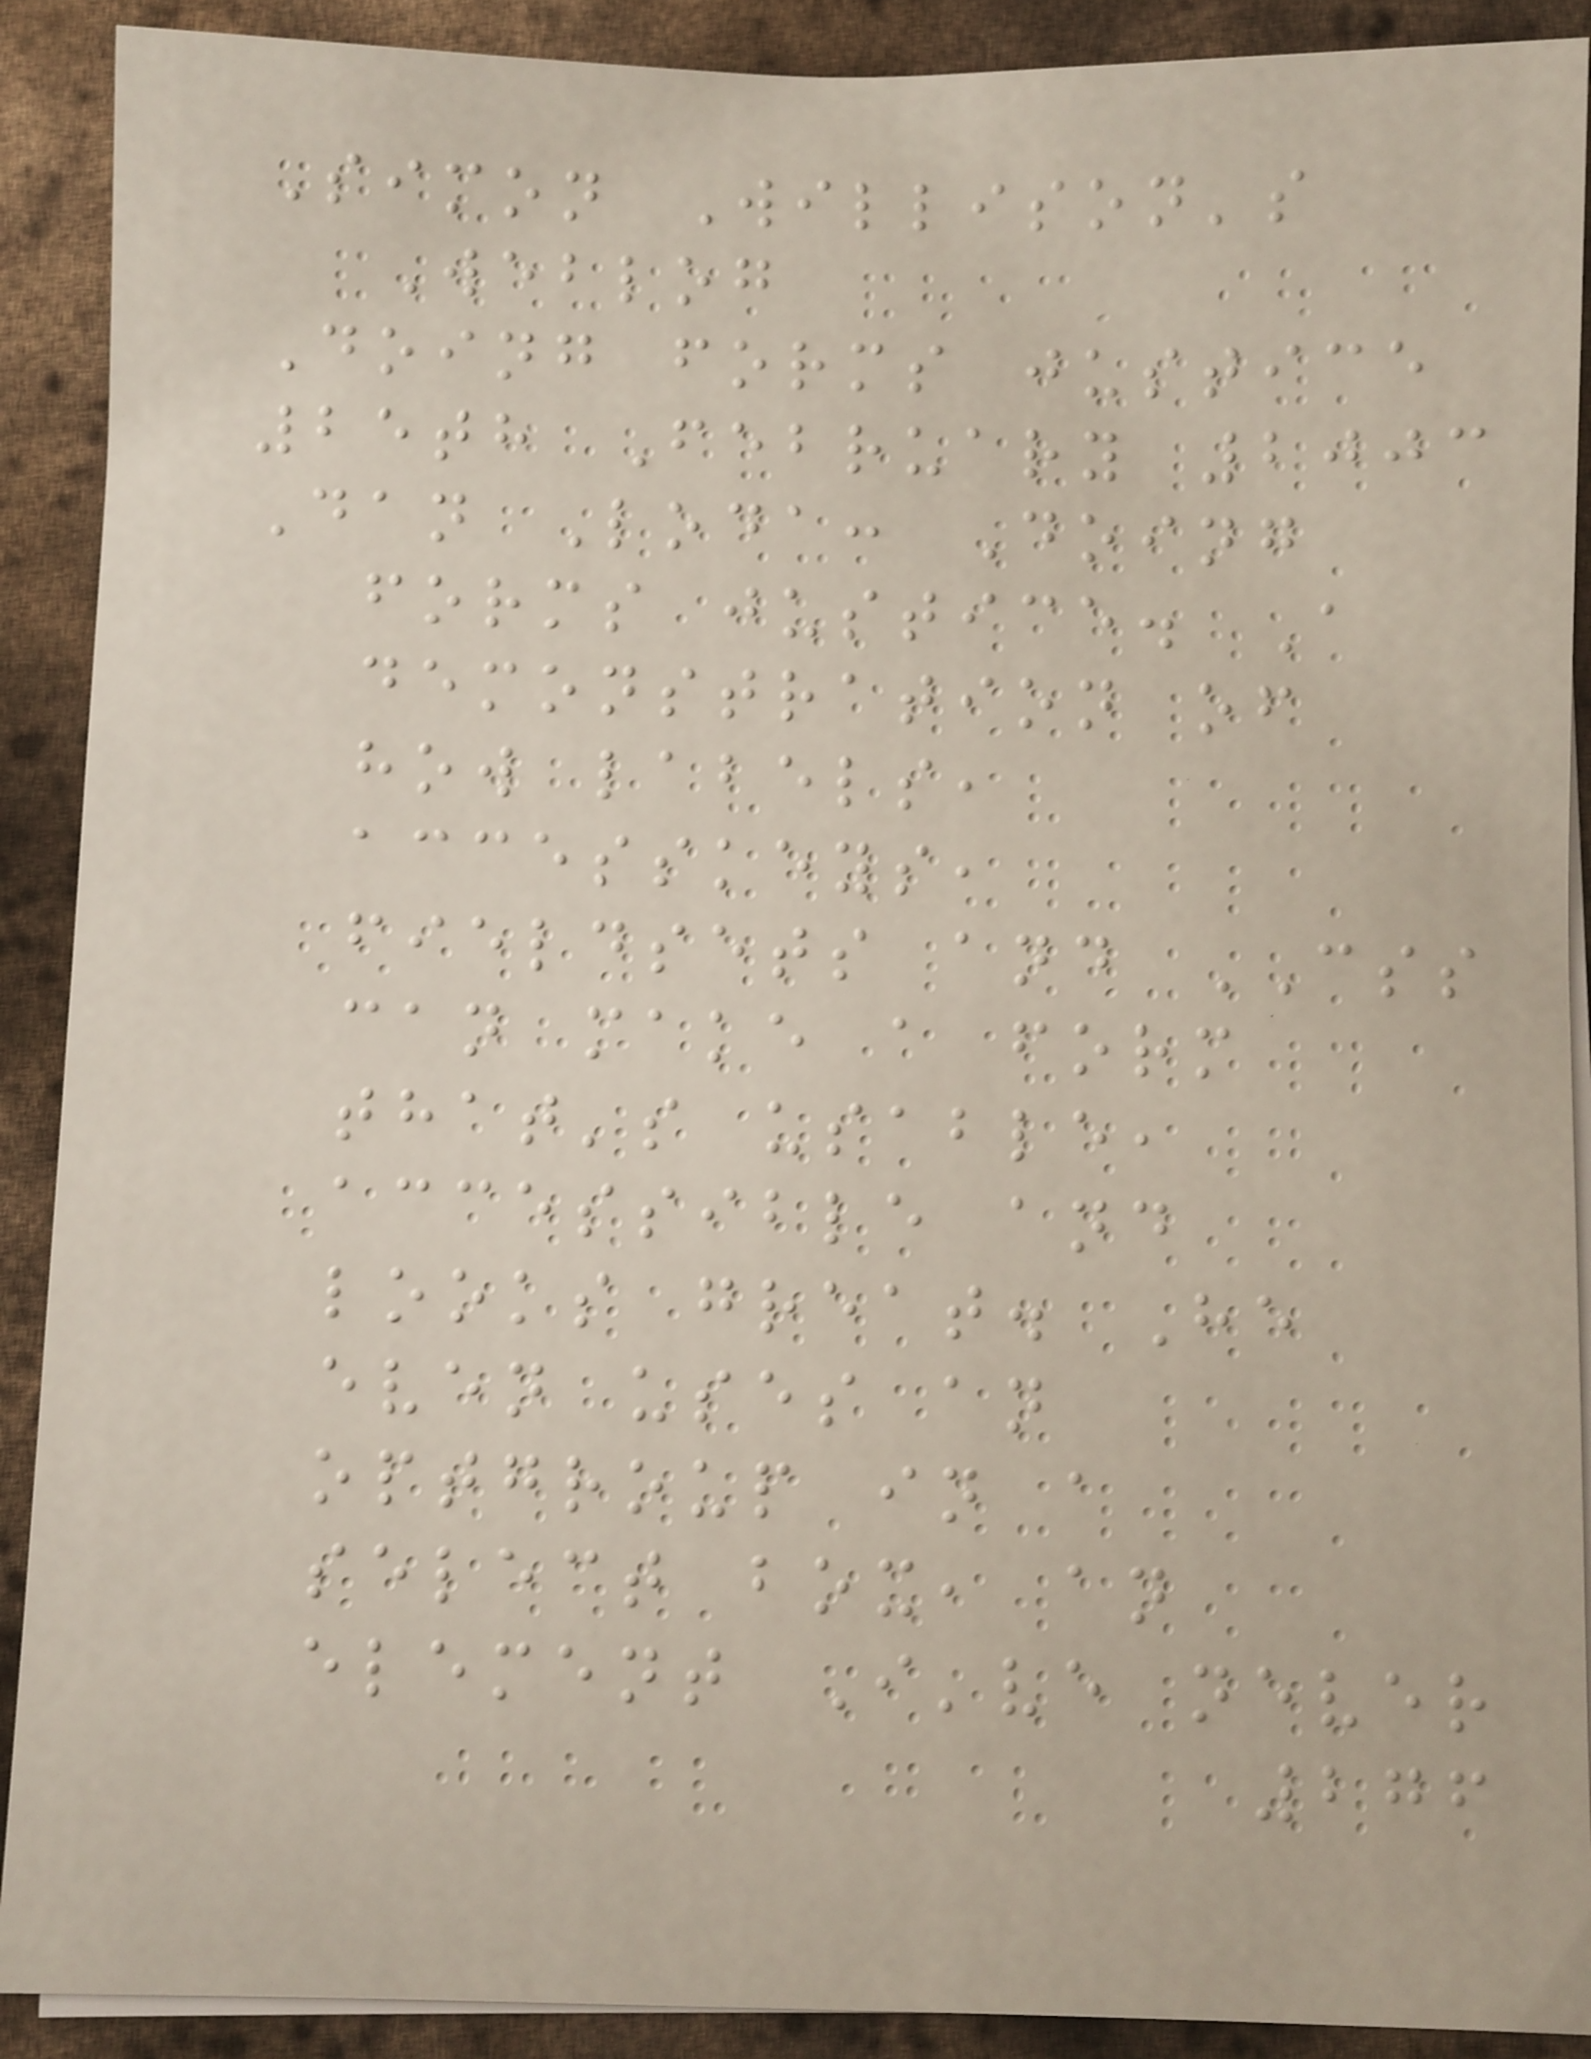Simon Willison's
Weblog
Doing forms justice
25th February 2003
Dan Loda: Doing
forms justice. A
demonstration of
how labels,
accesskeys,
fieldsets and CSS
can make a form
that's usable,
accessible and
looks great. He
even uses an
optgroup in a
select box, an
element I've never
276
